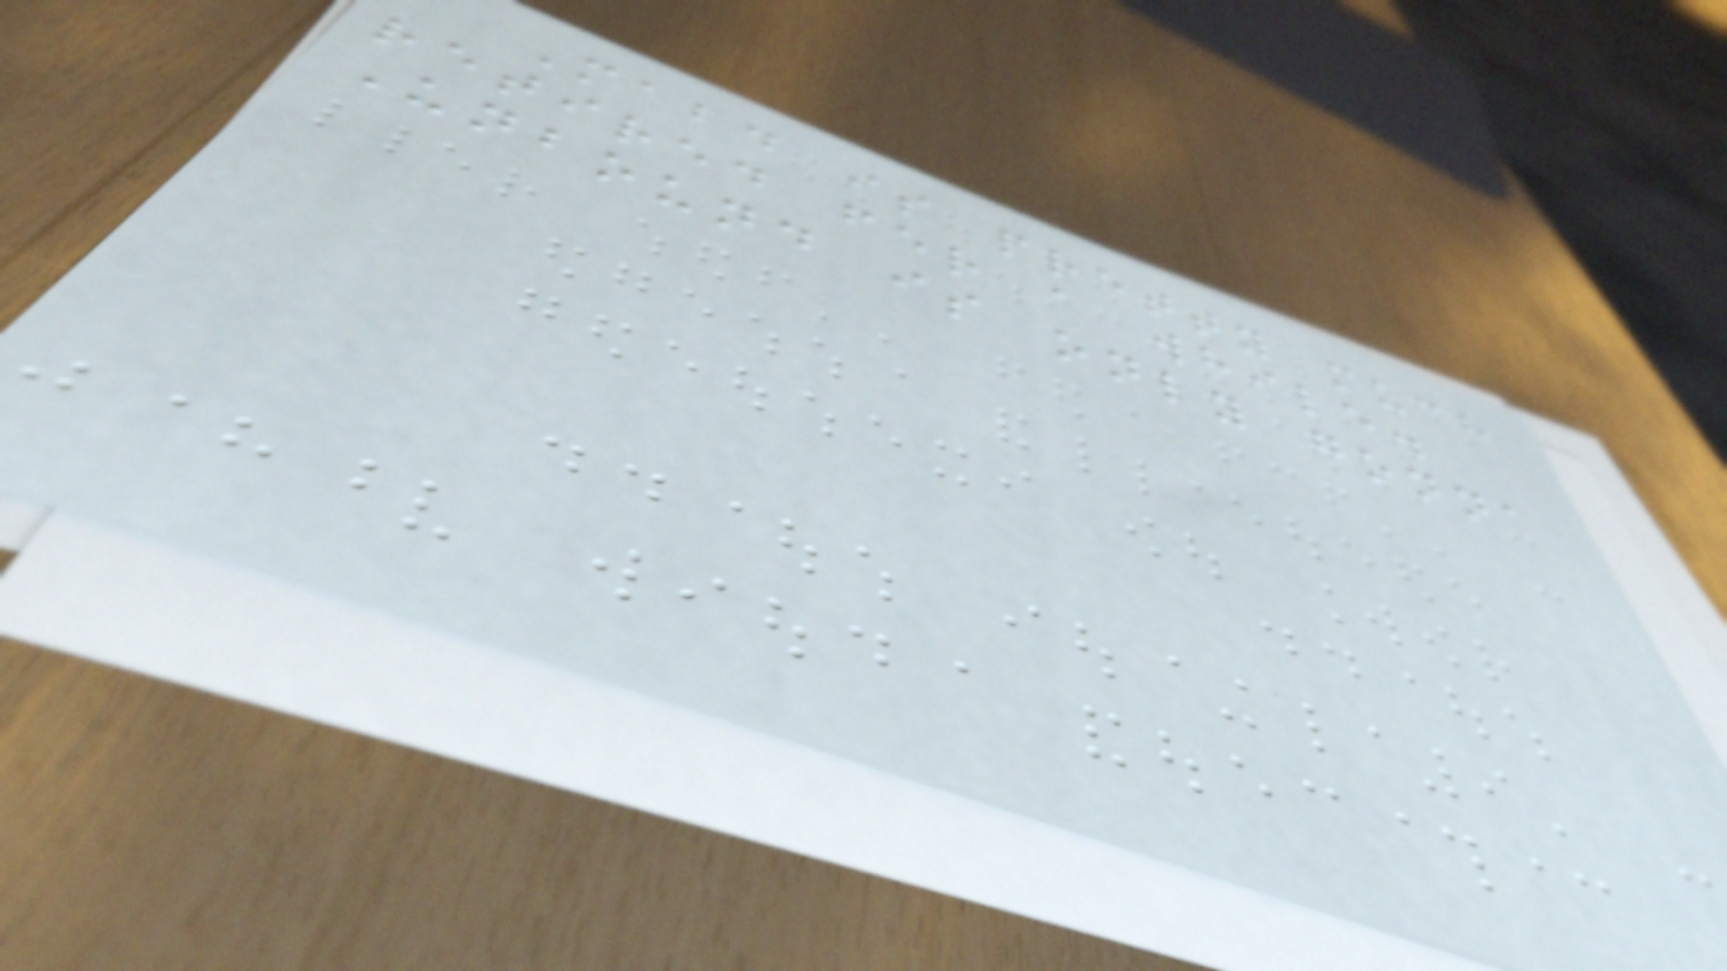Mabd is pretty much
retired fer a while.
Unbound is only gonna
